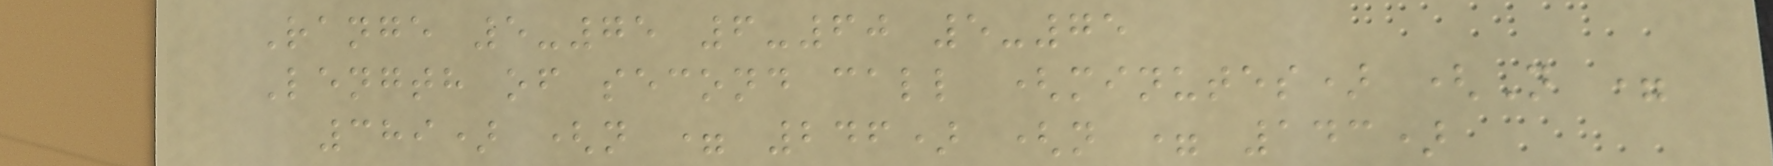Range 5-75 6-60 5-75
Length of second call (minutes) (N =
389) (n = 246) (n = 143)
